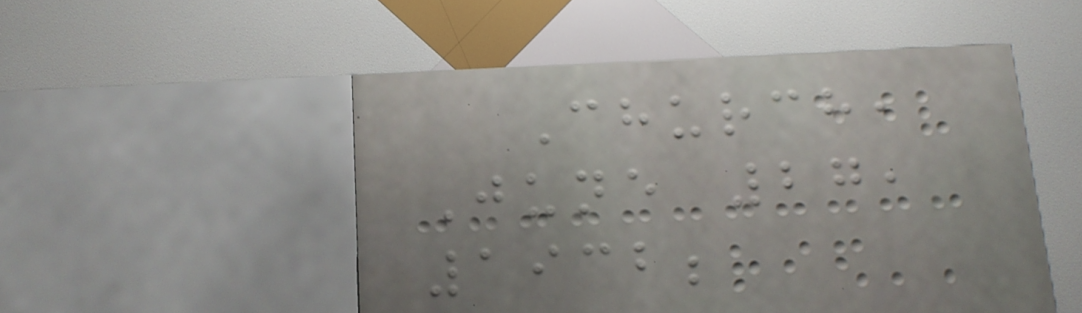Church,
June 27,
1932;
